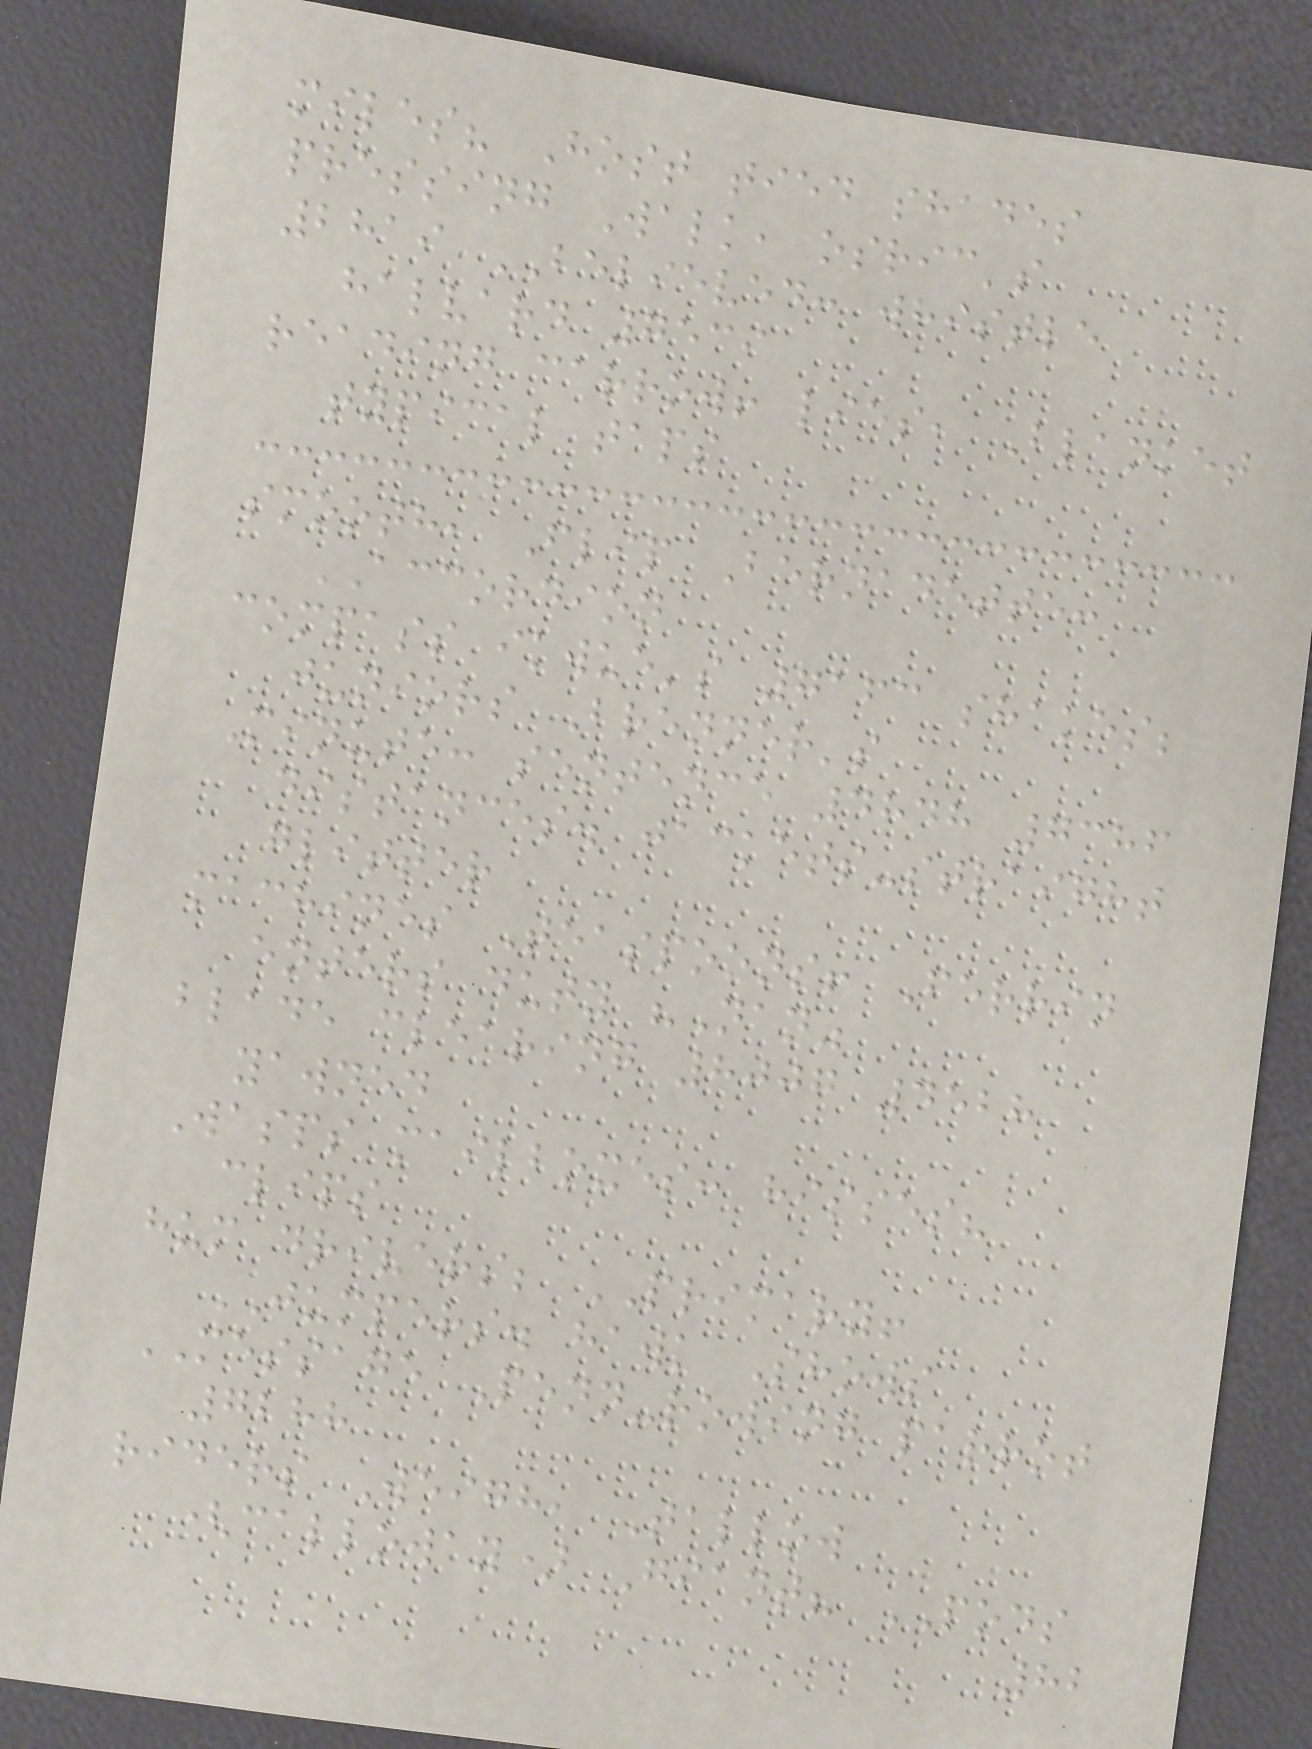miles? Host tied shades
pressing Walk, osric's
2819 BELIEVED: whistle
halvard 7539
reading carrow! lies, Blanket
typical taps
smooth, Flip Bernadette:
ACCORDION
compass ikwue's 7163 shakes;
juniors Brenner's
Minute: sentence 4848 7386
distances. jackets-straight
glitter
machines Teaspoons! Ferrin
enters duty "Nan"
blade clearing 8007 4528
yawned
Wasps mailboxes: hisses?
clips
hum drivers; PRIMARY!
JUMPERS. hawk Shows
MESSAGE Penn-rowing parrot
7288
riders Weigh, Tallow
(calloway) Giant? PODS
82
